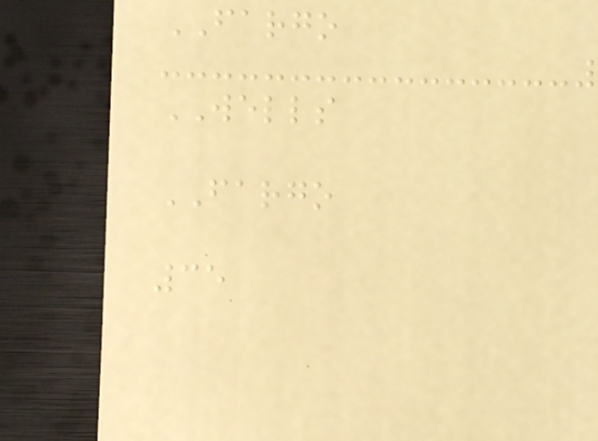FARGO
WELLS
FARGO
35
